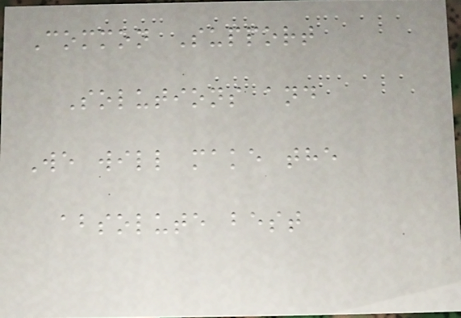Common Support
Solutions and
We will make the
absolute best
